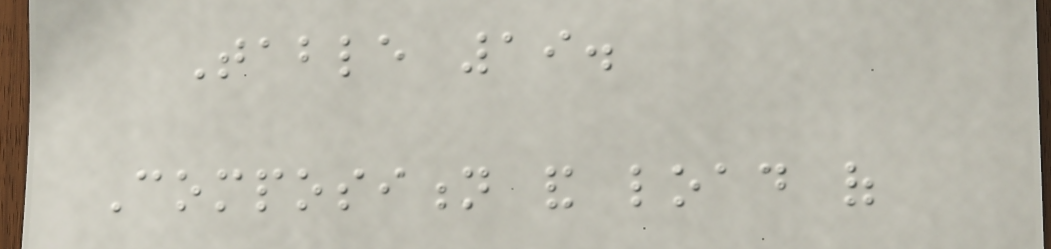Table 19.
Composition and load of
